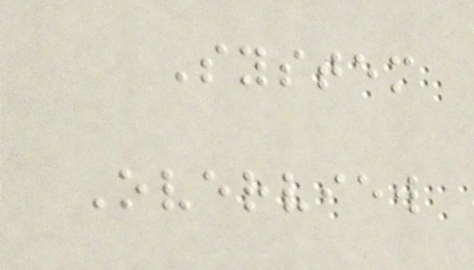System
Overview
